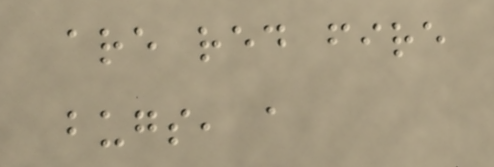are red fire
bugs, a
